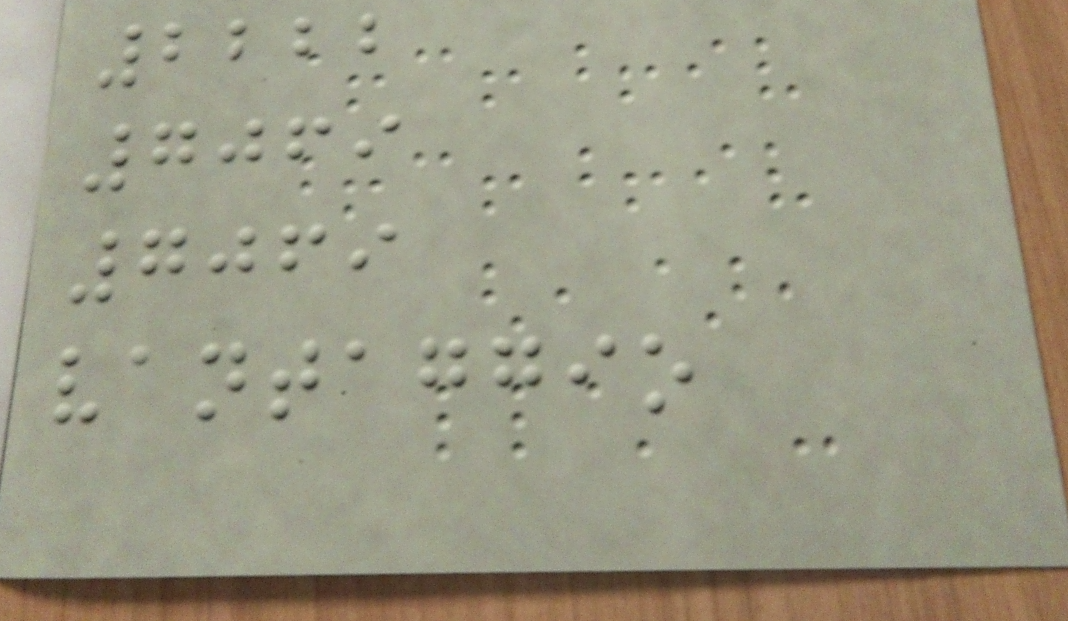2222
7069
7069
vantaggio
